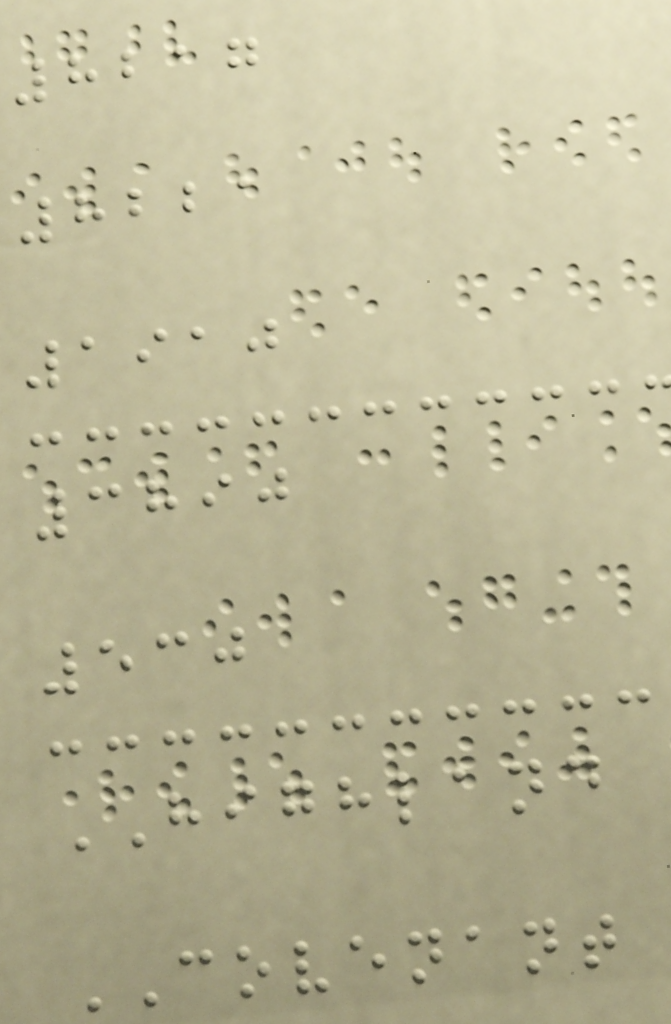8217
8221
1910
3890
530
HIGHLAND
COVENANT
